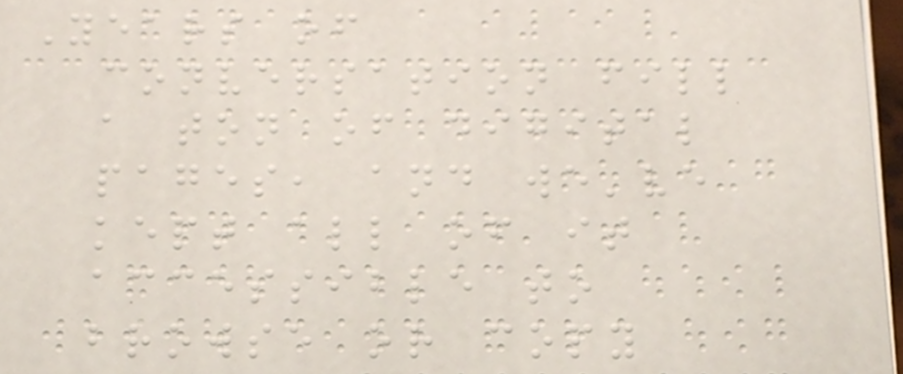Years of
conversation fill
a ton of digital
pages, and we've
kept all of it
accessible to
browse or copy
